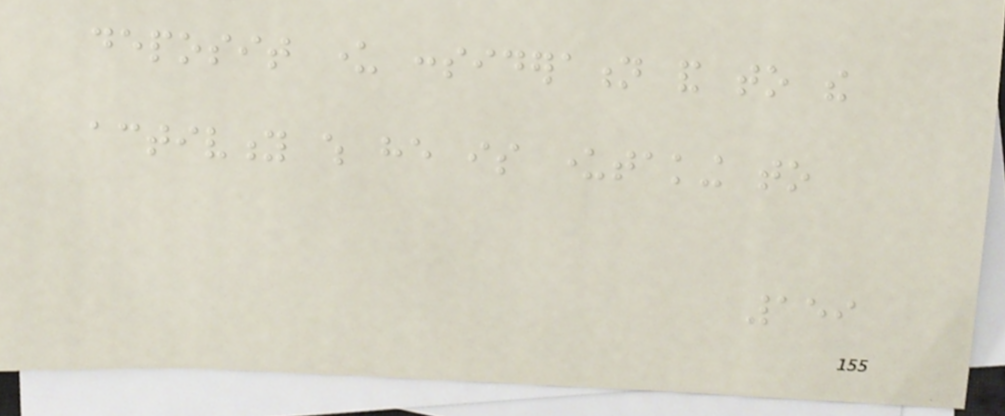deposit under consideration and to the
activity which he is undertaking to
159
